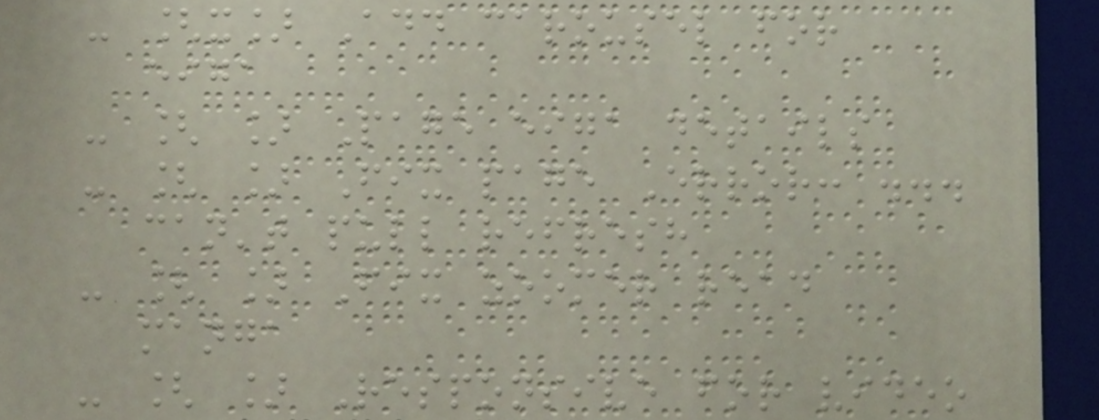- [x] Add carousel for
eiga
- [ ] Page eiga details
- [ ] Fix page Error: ...
can't pull refresh
- [ ] Fix zoomer read
manga
- [ ] Responsive for video
